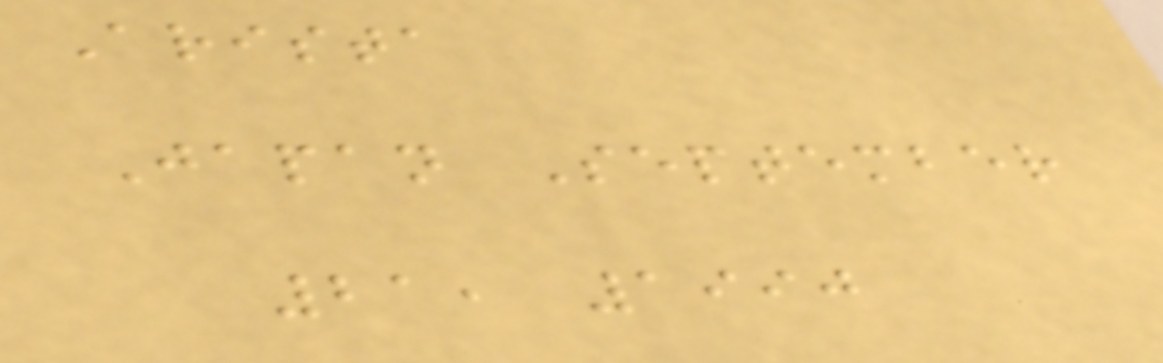Arista
Japan September
21, 1990
